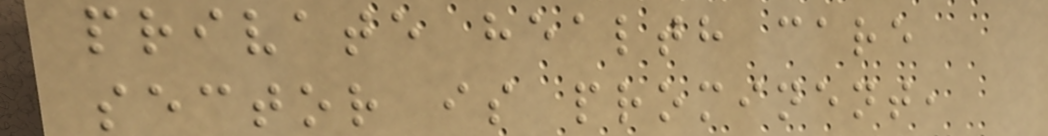private health care
sector is prominent,
